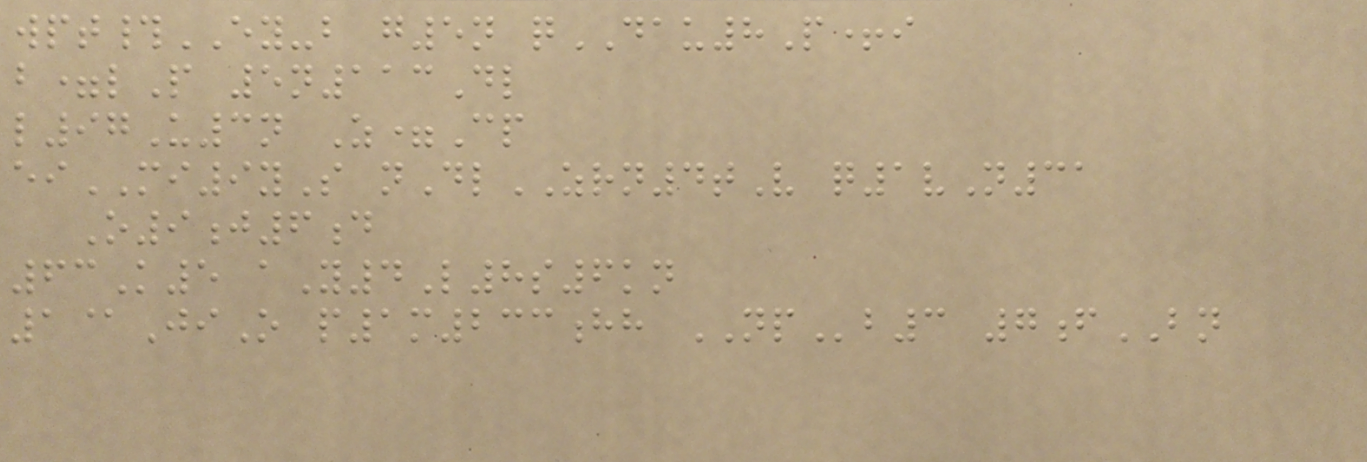wpt#EY-b g5n qDAU8P+i
b=lP 5n113Dl
l97U3n Z=Cp
eiMI9yS nDlZRN4tV q1vN31
O9j6d
63K5 aY4L8s6kn
1@JiO p1m233hh NPb3 7fBN
